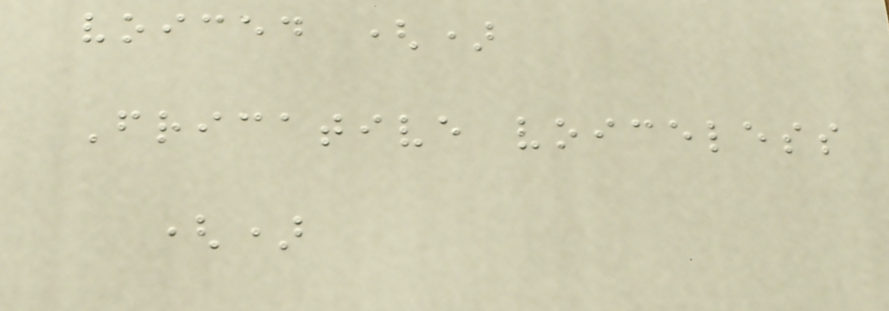voiced ()
Fricative voiceless
()
